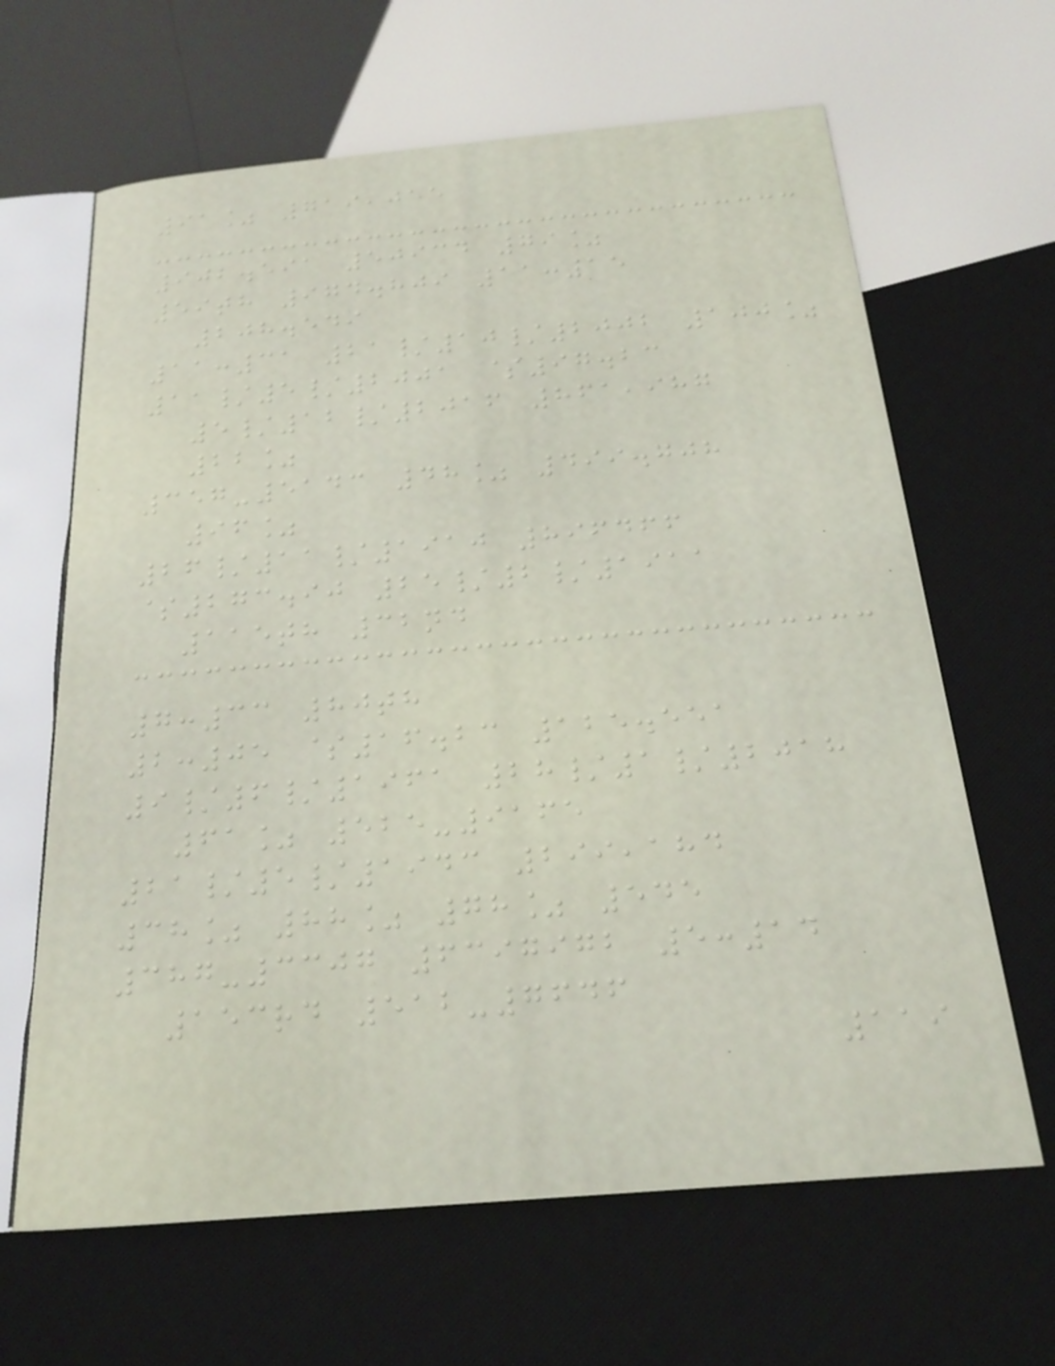91% 719,055
902.591 50934 79%
59th 974.809 11:15
208.549
11:31 21/10/2002 100%
11/5/2001 $97.23
5/12/2016 861,987
22%
357-5143 48% 499.708
96%
26/11/1910 896466
$273.90 25/2/1911
115th 32nd
7:33 80th
2:05 $16.23 125.551
9/6/1961 28/1/2018
61% 525-9165
21/5/1943 299,184
38% 88% 78% 545
387-3307 6397972 5:14
153rd 512-7646
119
